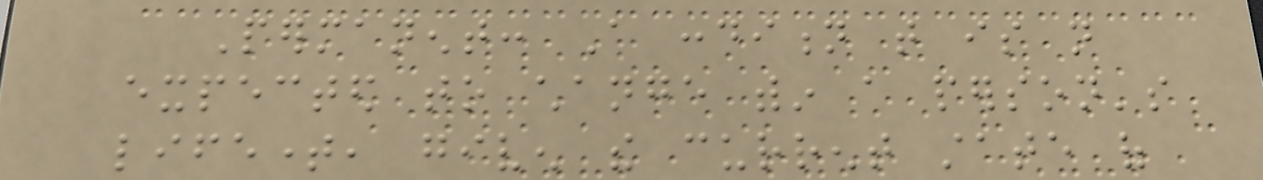Permanent: A condition that is not
expected to change within a person's
lifetime, given the current state of
